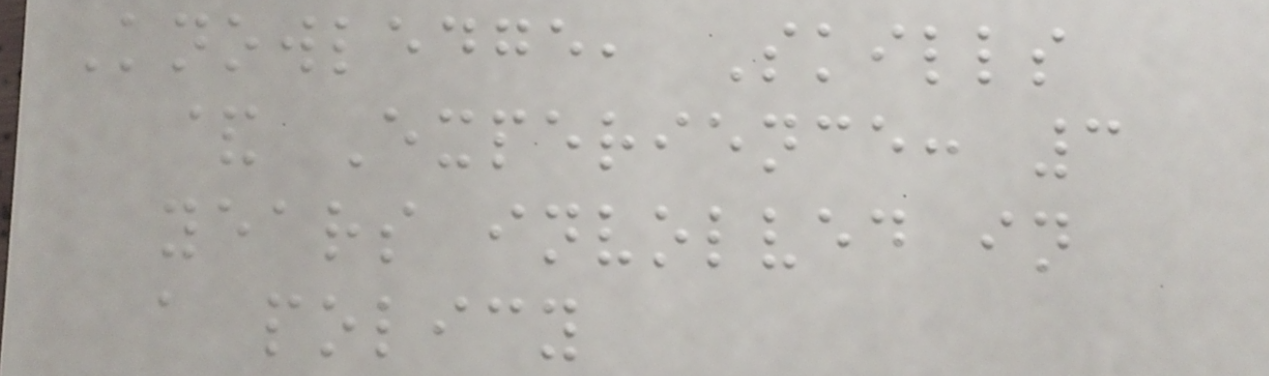Knowledge, Skills
& Experience: 3
years involved in
a policy
